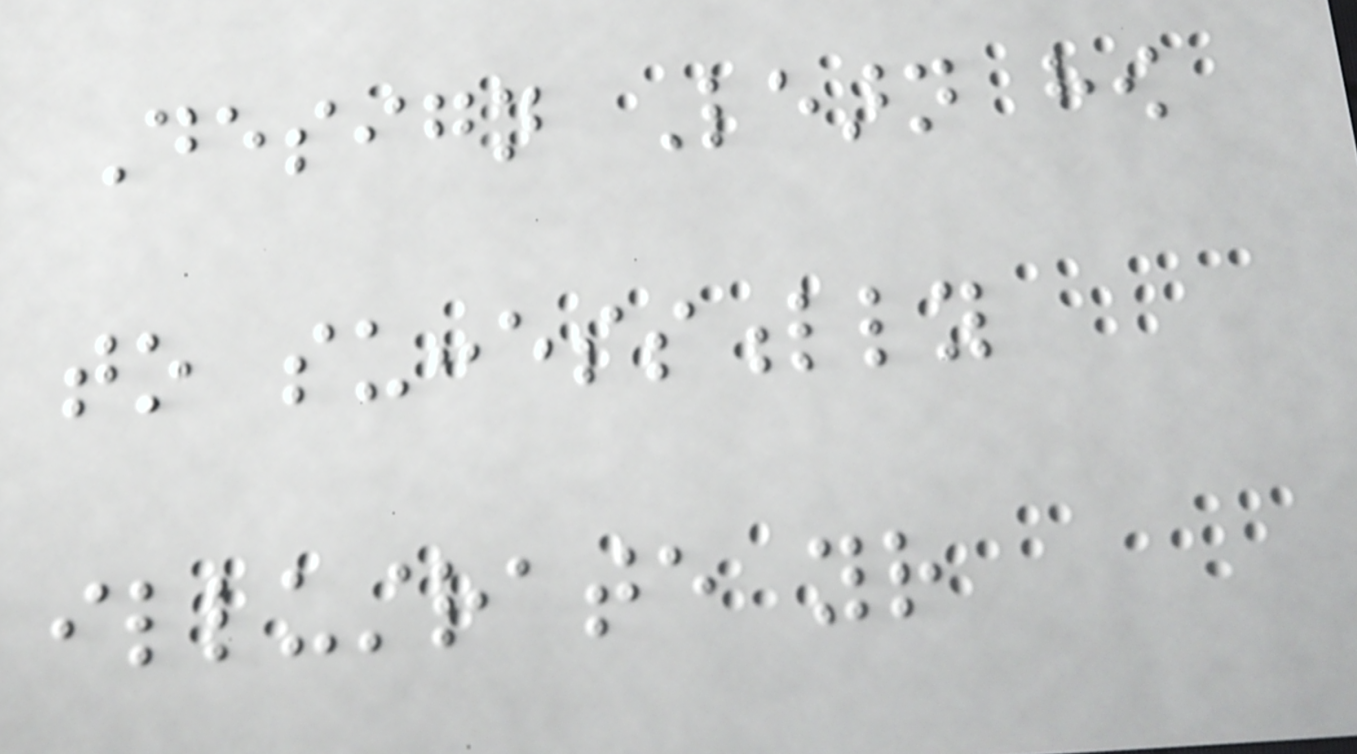Design Learn how
to successfully
illustrate your
